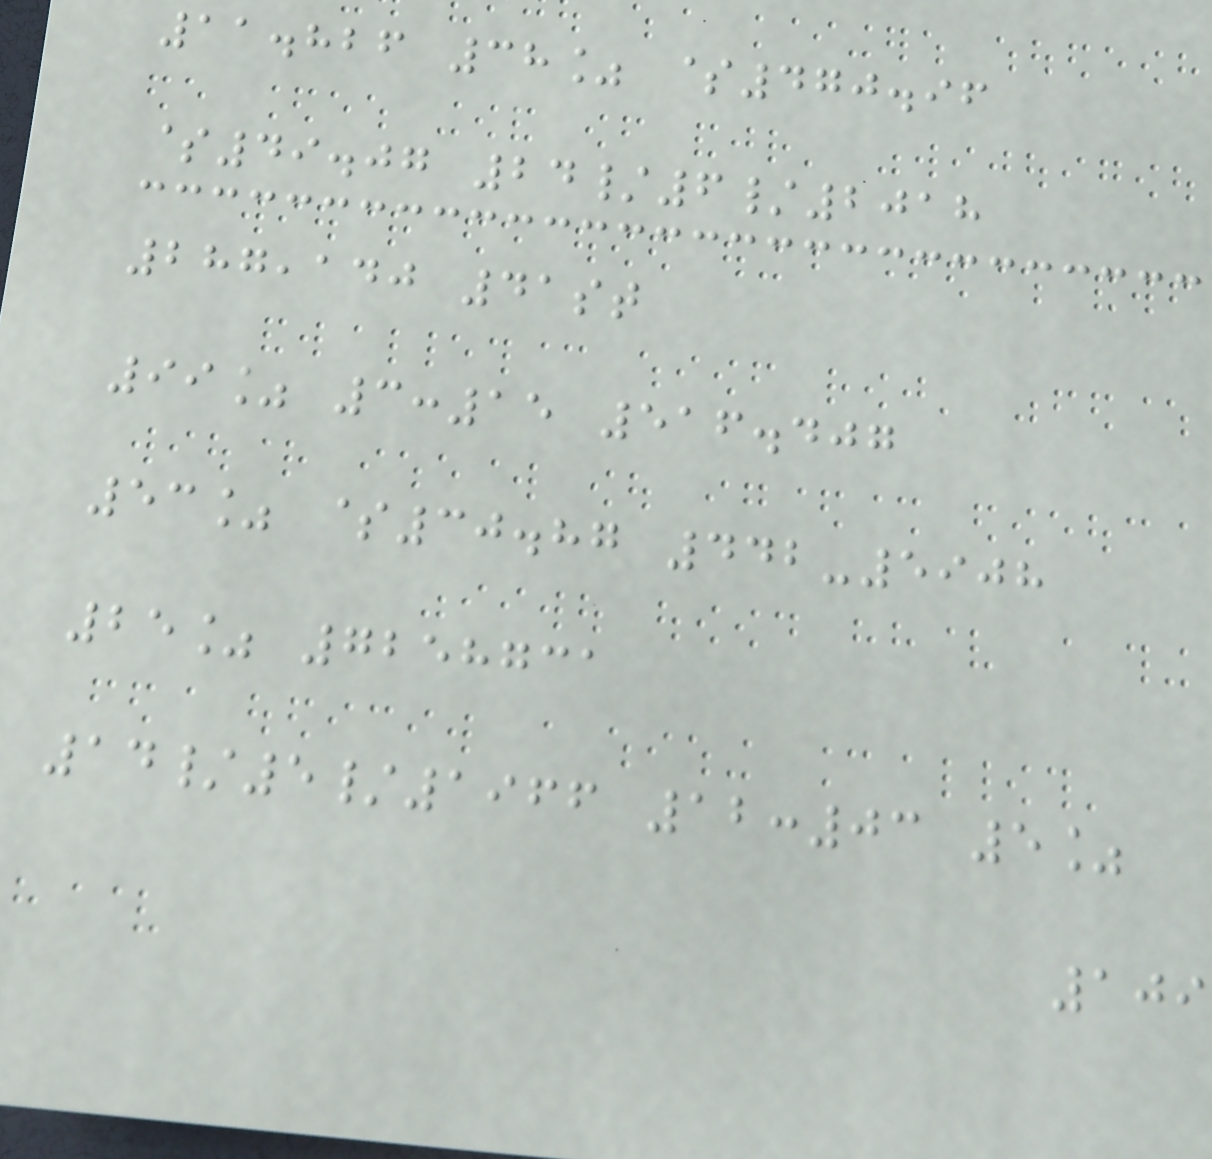11.826 38% $470.96
$49.07 24/6/2018
287,140 41st
99% 3:15 516.407
53% $30.87 442-5908
25% 7258731
14/5/1966 12:03 5%
109
